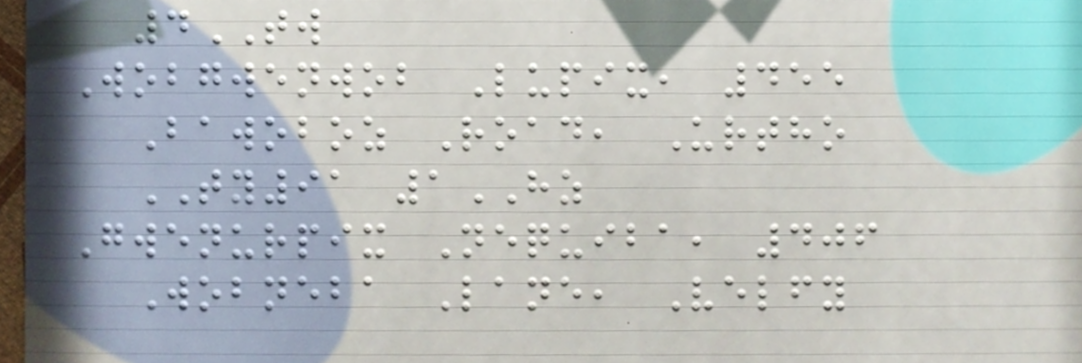4TW
Wobgwenwob Lupix, 455
Bawoboz Road, Urtho
TY91 1HZ
Gwenurpix Nequiba, 406
Wobneba Lane, Velfy
